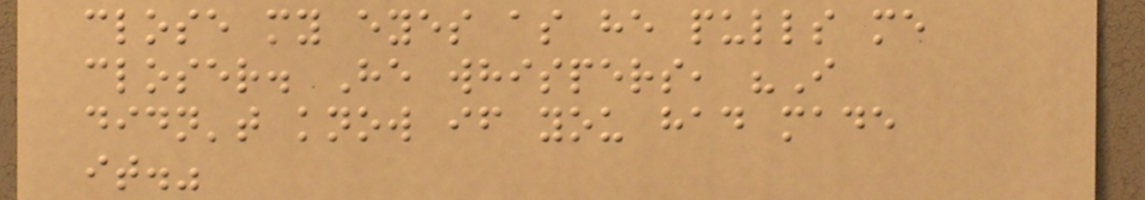close my eyes as he pulls me
closer. He whispers, "I
didn't know if you had made
it."
